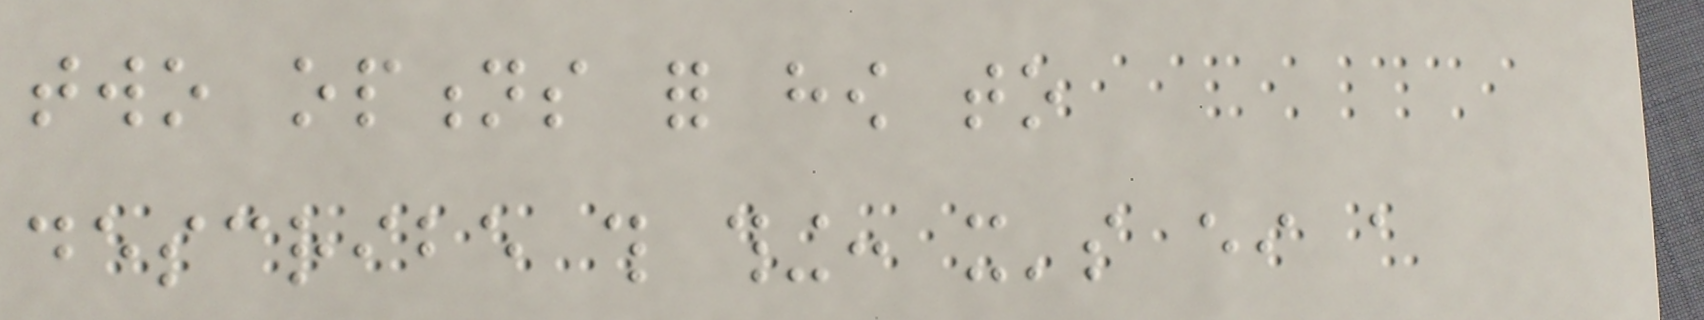two options for how to
describe this thing: it's either a
